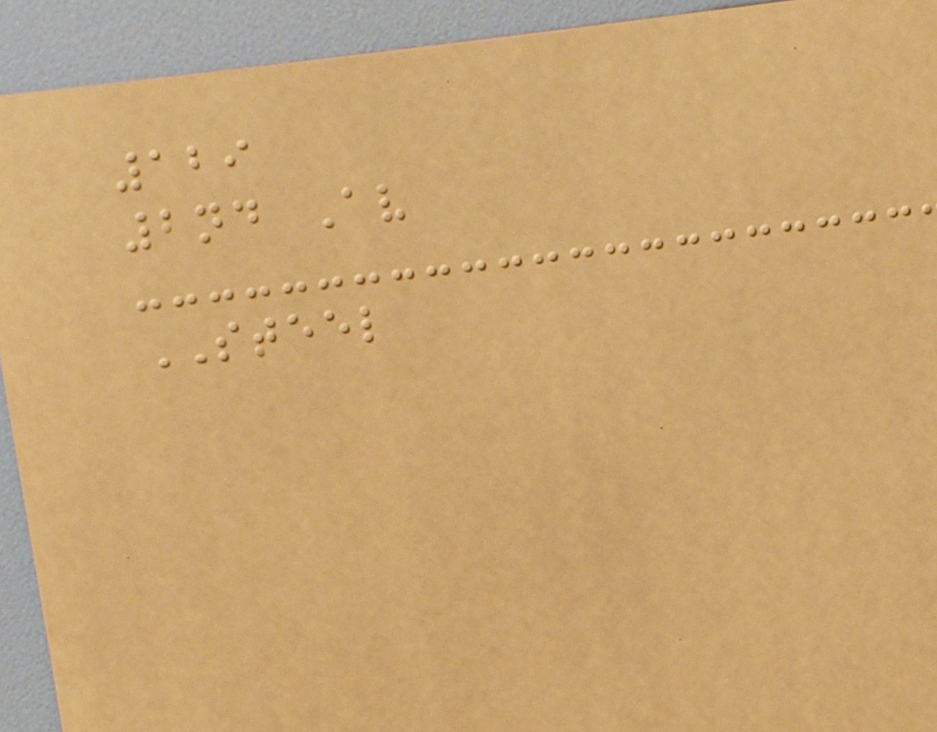129
2nd Av
STEEL
